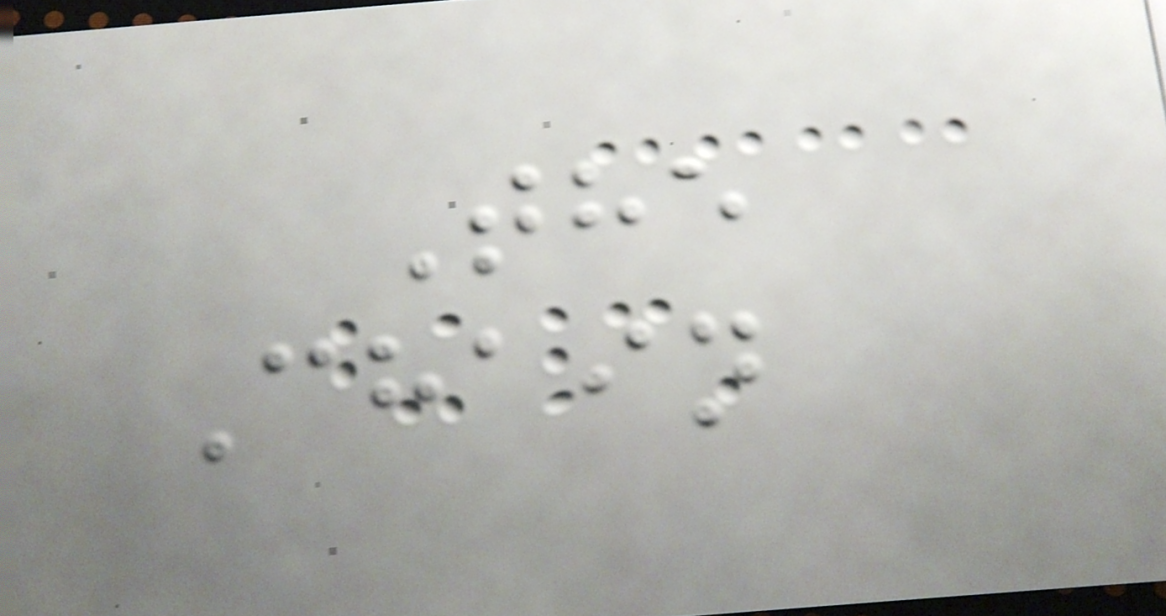The
Chain
